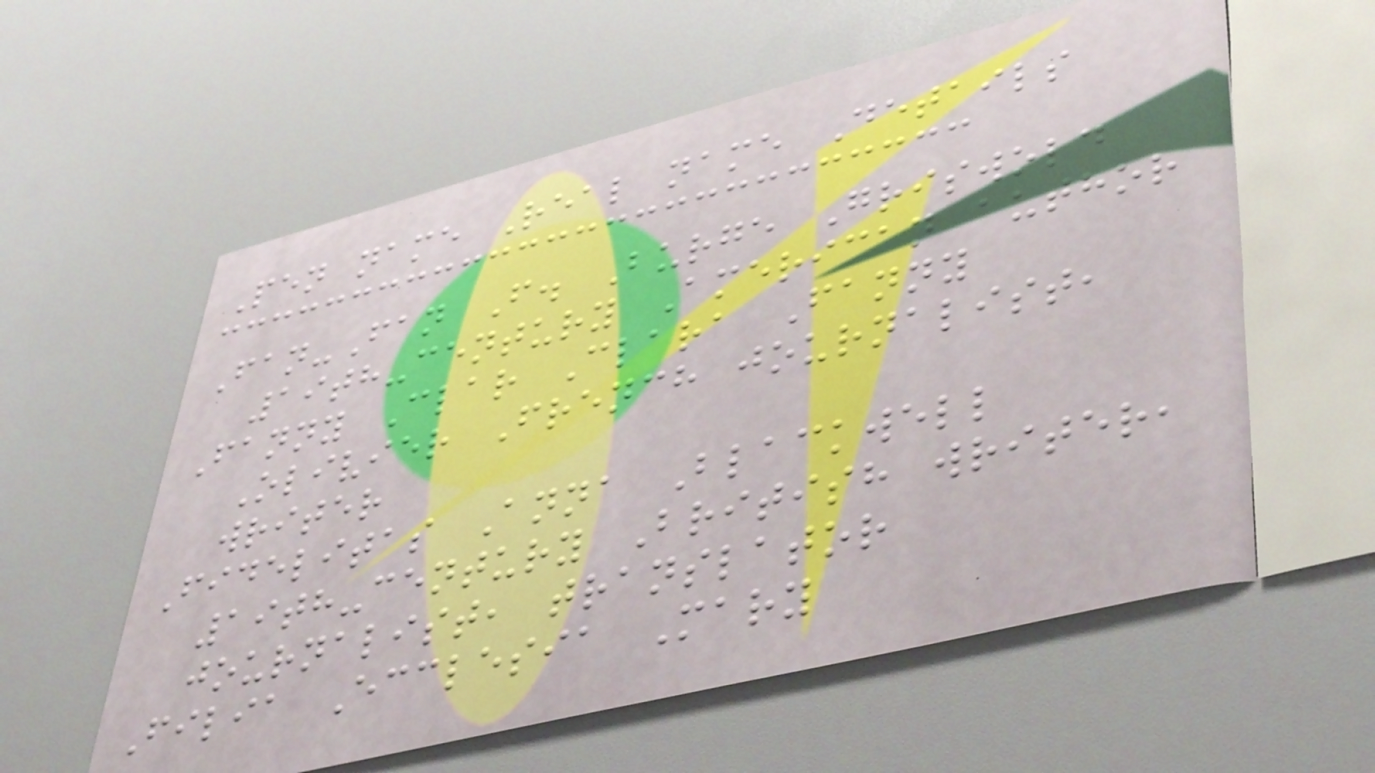Pen name Real name Details
Fan-Fan F. Burge Griswold
19th-century American author
Fanny Clar Clara Fanny
Olivier French journalist,
writer
Fidelitas Anna Blackwell
19th-century British writer,
journalist, translator
Filia Ecclesia Mary
